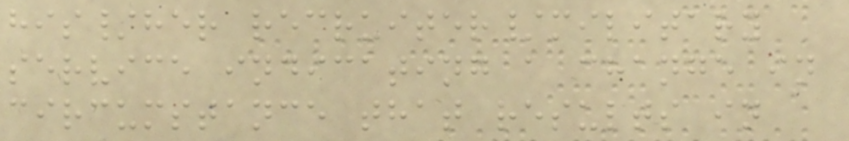his/her recruiter/military
service indicating a change in
circumstance that results in
